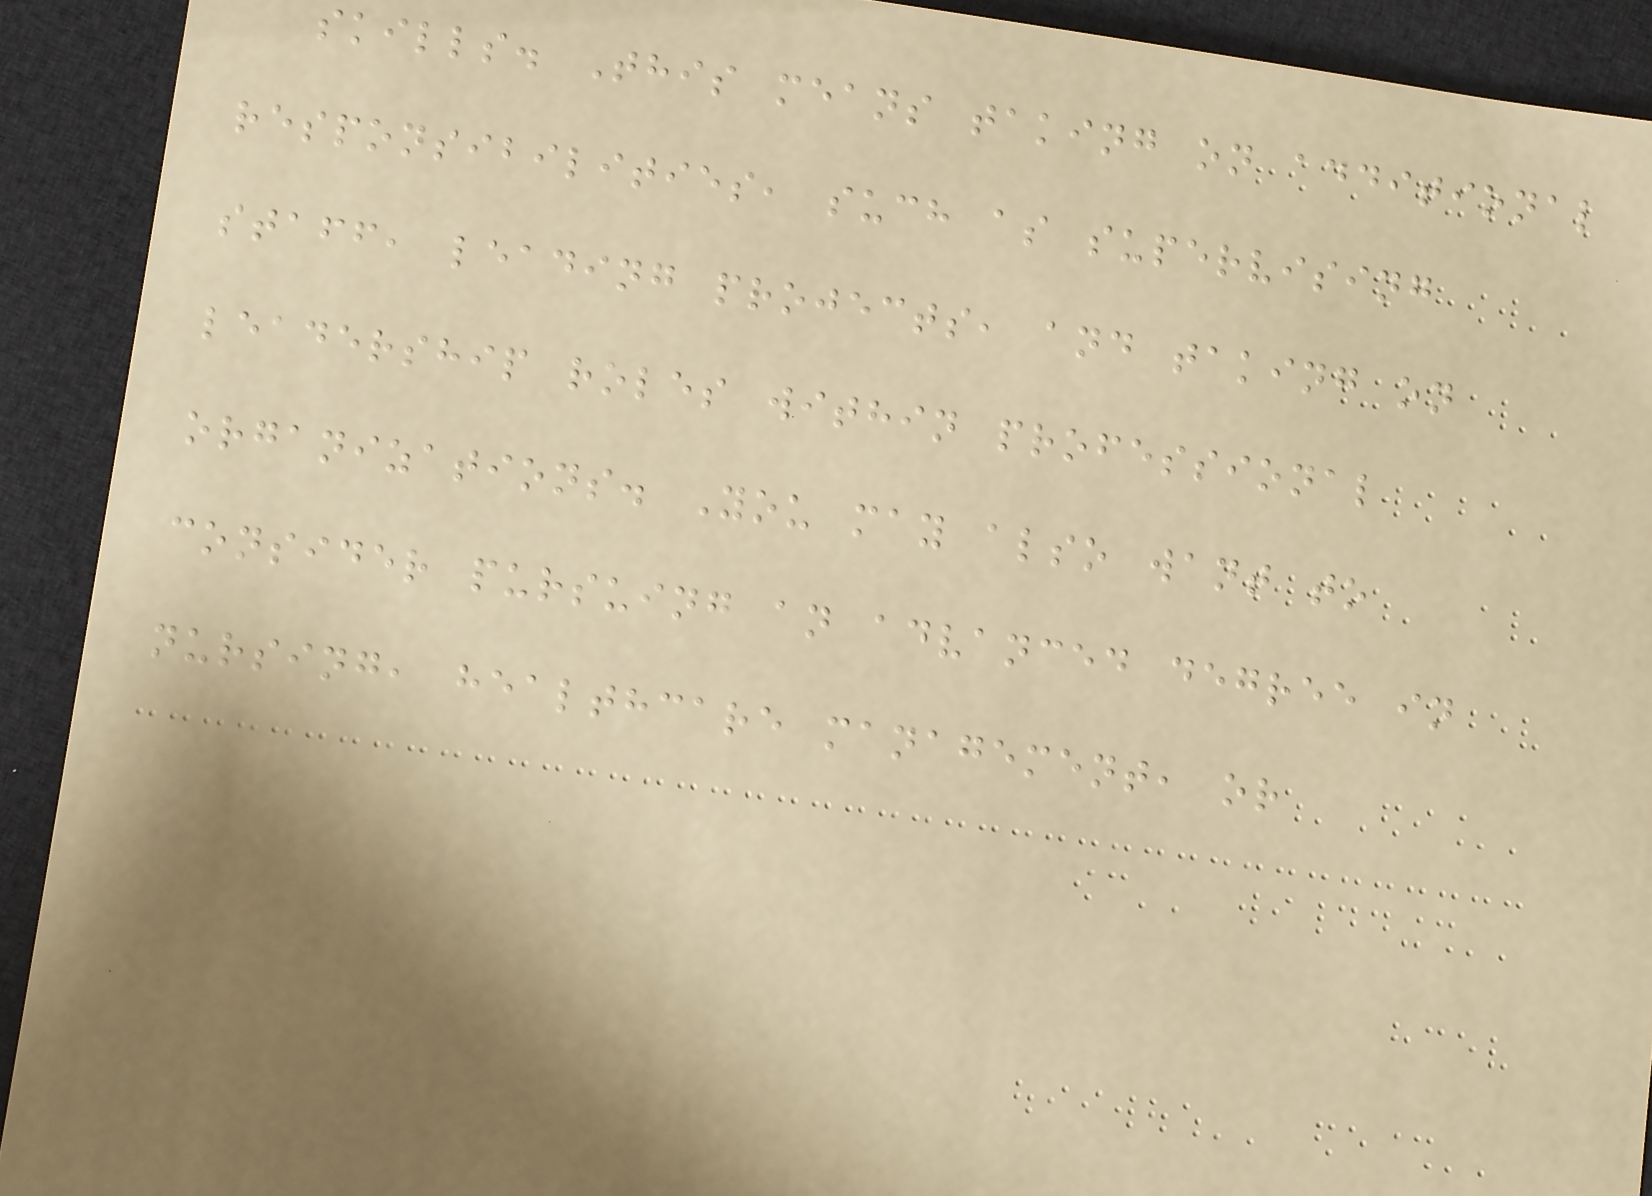skills. This means taking on additional
responsibilities, such as supervising
staff, leading projects, and taking on
leadership roles within professional
organizations. You may also want to
consider pursuing an advanced degree in
nursing, healthcare management, or
